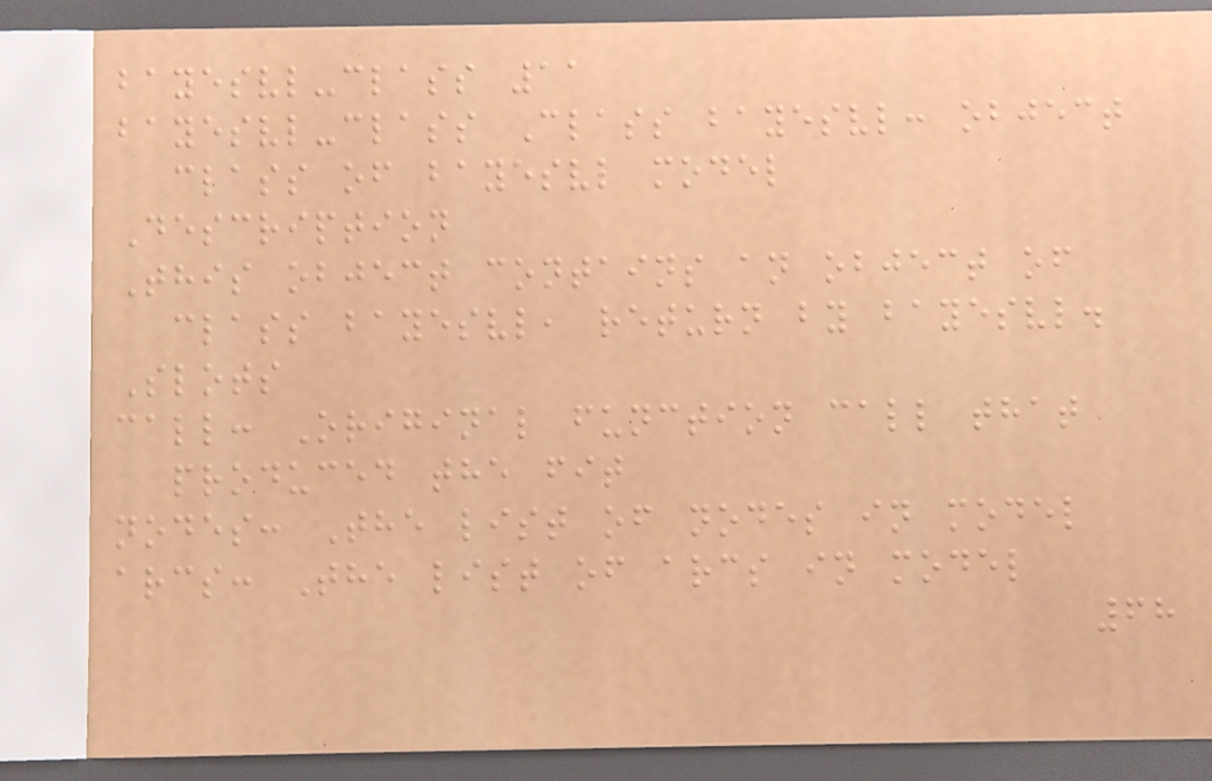bayesvl-class 11
bayesvl-class Class bayesvl: object
class of bayesvl model
Description
This object contains an object of
class bayesvl, return by bayesvl.
Slots
call: Original function call that
produced the fit
nodes: The list of nodes in model
arcs: The list of arcs in model
68
